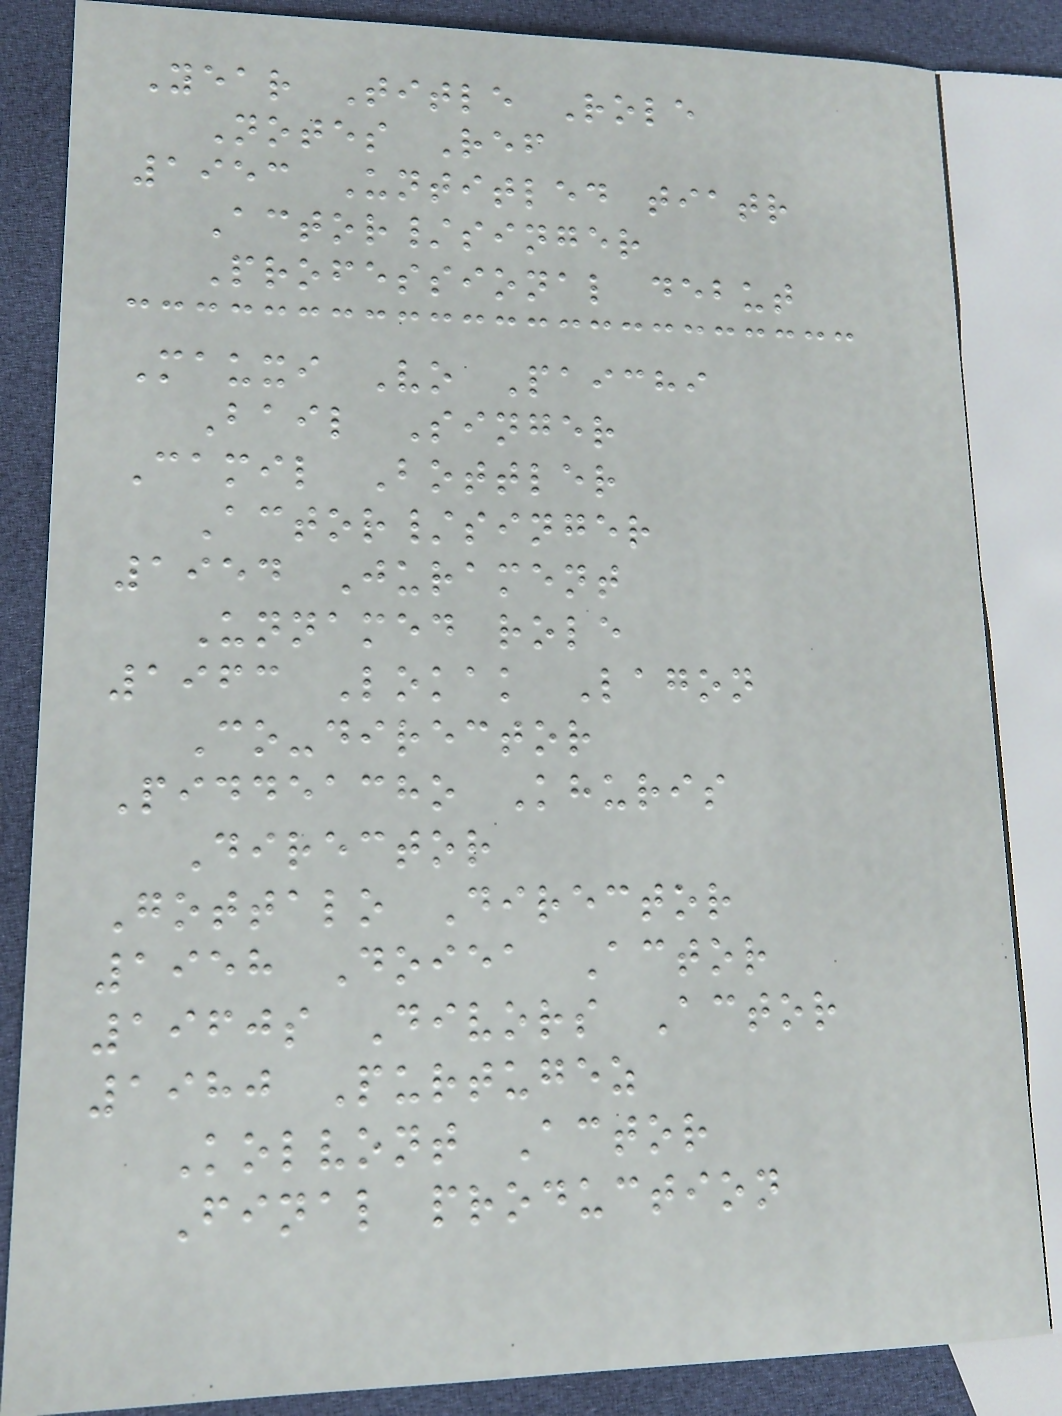Year Title Role
Notes Ref
1953 Untitled tiatr
Actor/singer
Professional debut
Mauxi Vo Paichi
Bail Singer
Camil Bottler
Actor/singer
1954 Jurament
Unnamed role
1963 Lokak Lagon
Co-director
Piddeacho Khuris
Director
Gottalo Director
1958 Doiea Actor
1960s Divors Actor
1980 Purtugez
Kolvont Actor
Final production
